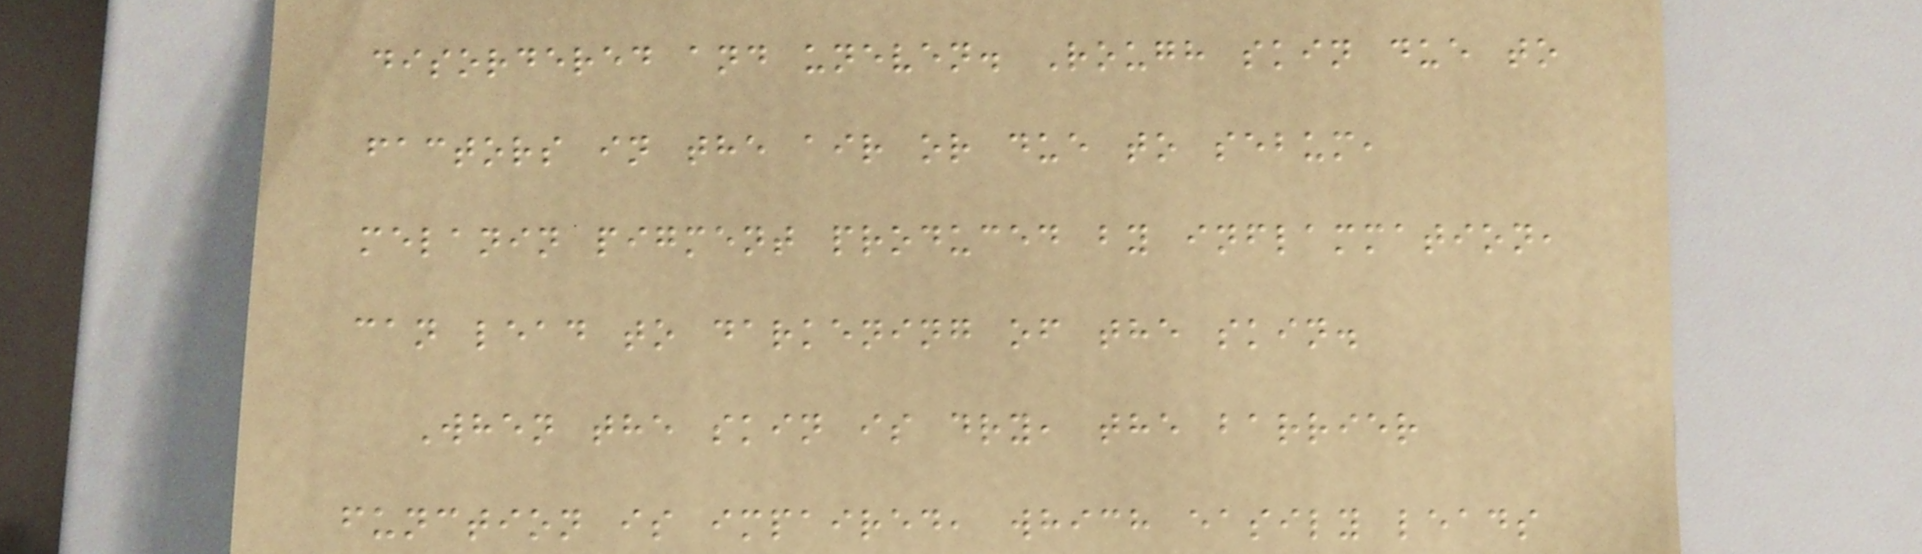disordered and uneven. Rough skin due to
factors in the air or due to sebum,
melanin pigment produced by inflammation,
can lead to darkening of the skin.
When the skin is dry, the barrier
function is impaired, which easily leads
